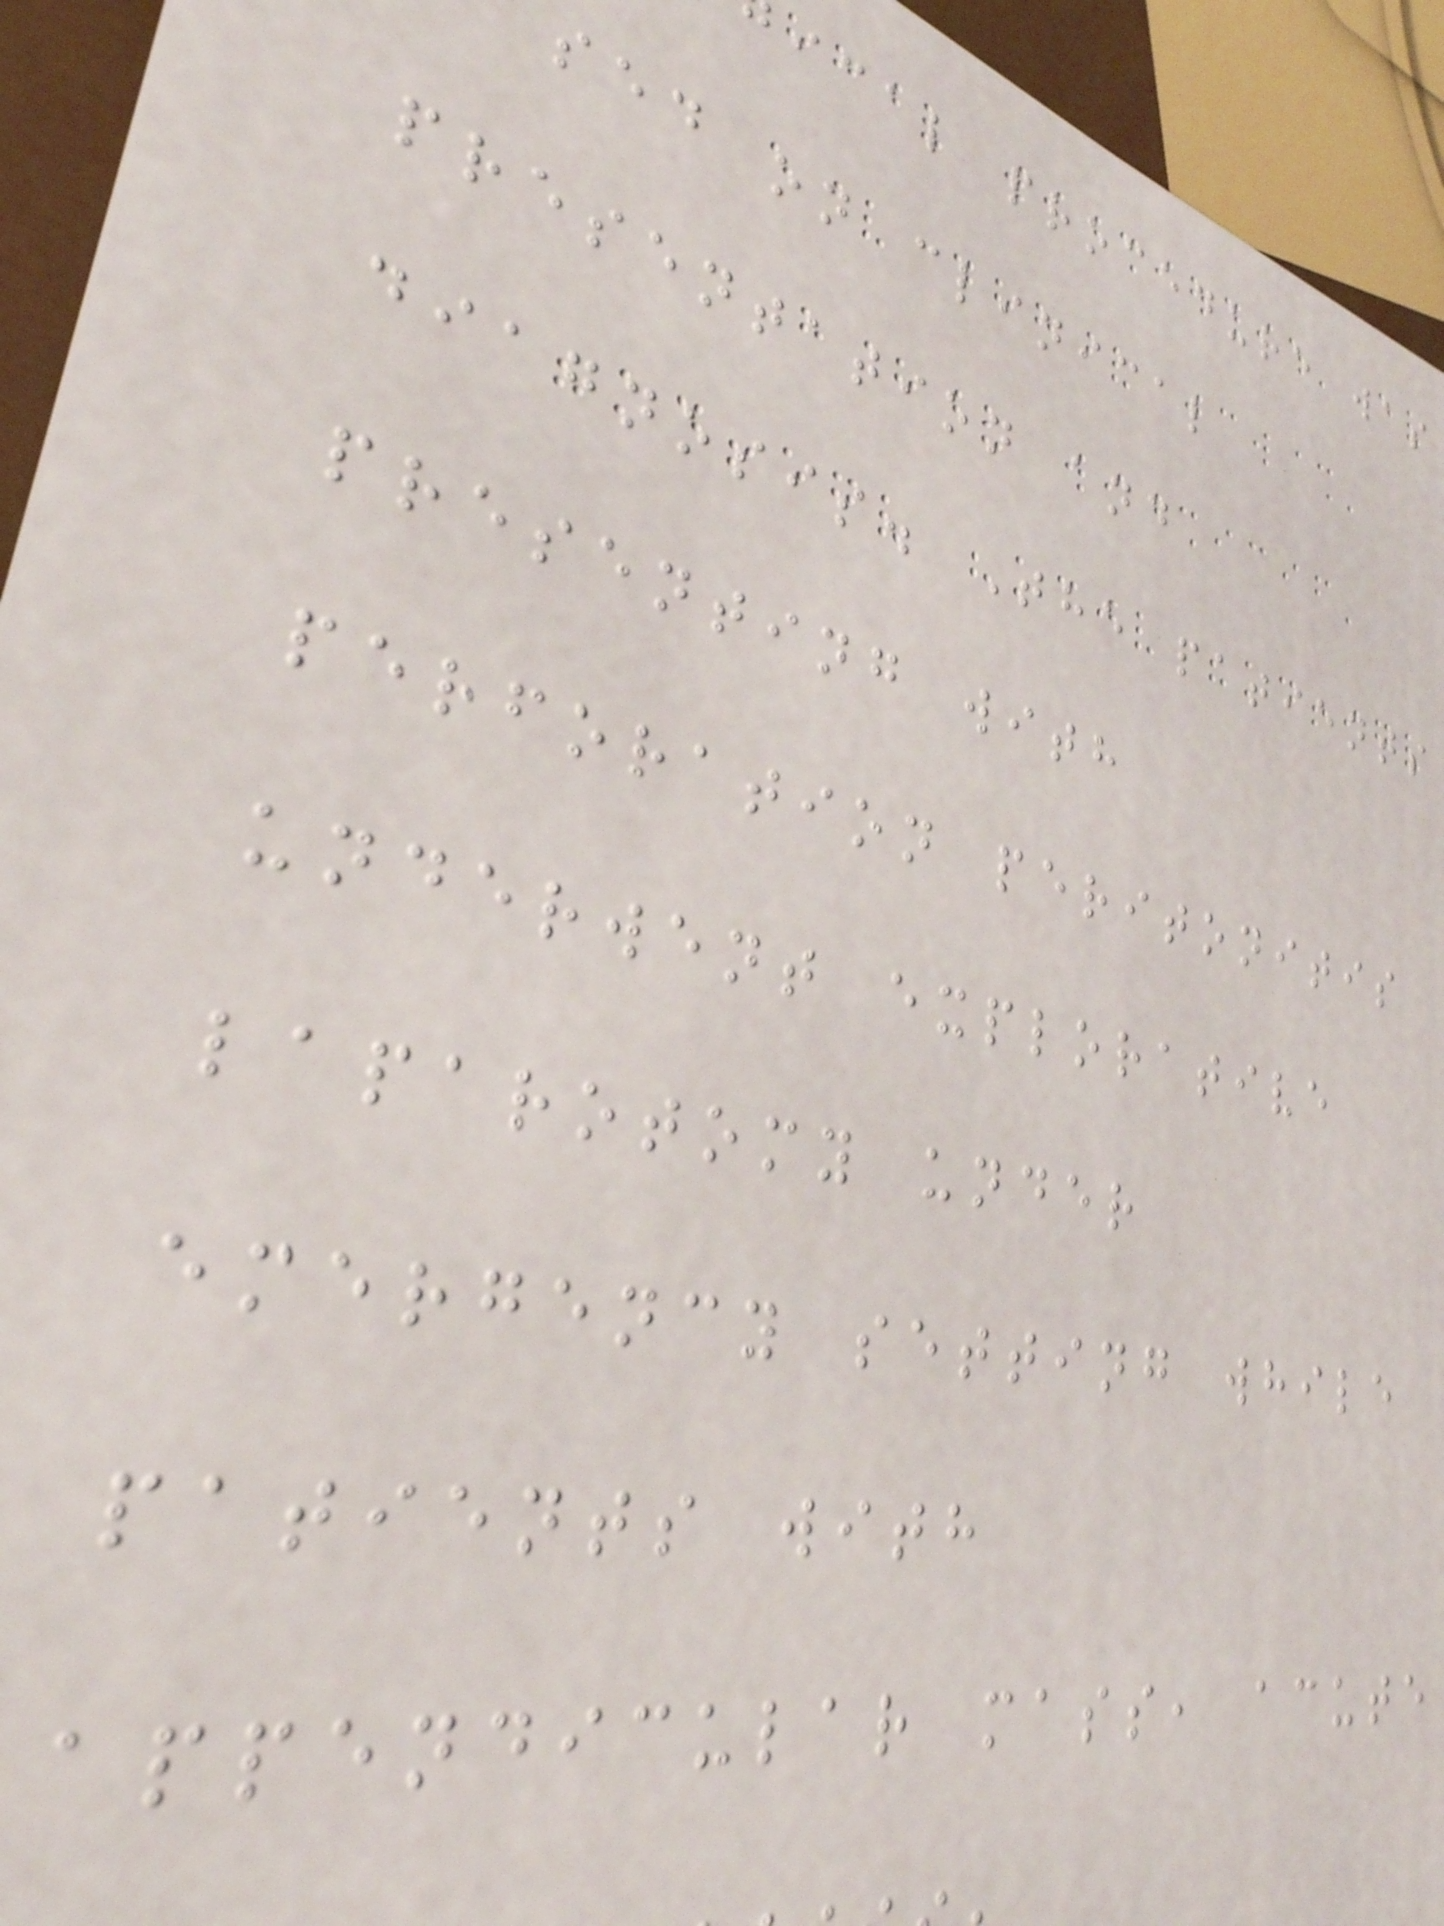ical procedure was
sed on clinical
presentation and
diagnosis. The patients
presenting with
perforation peritonitis
underwent explorative
laparotomy under
emergency setting while
patients with
appendicular mass, acute
